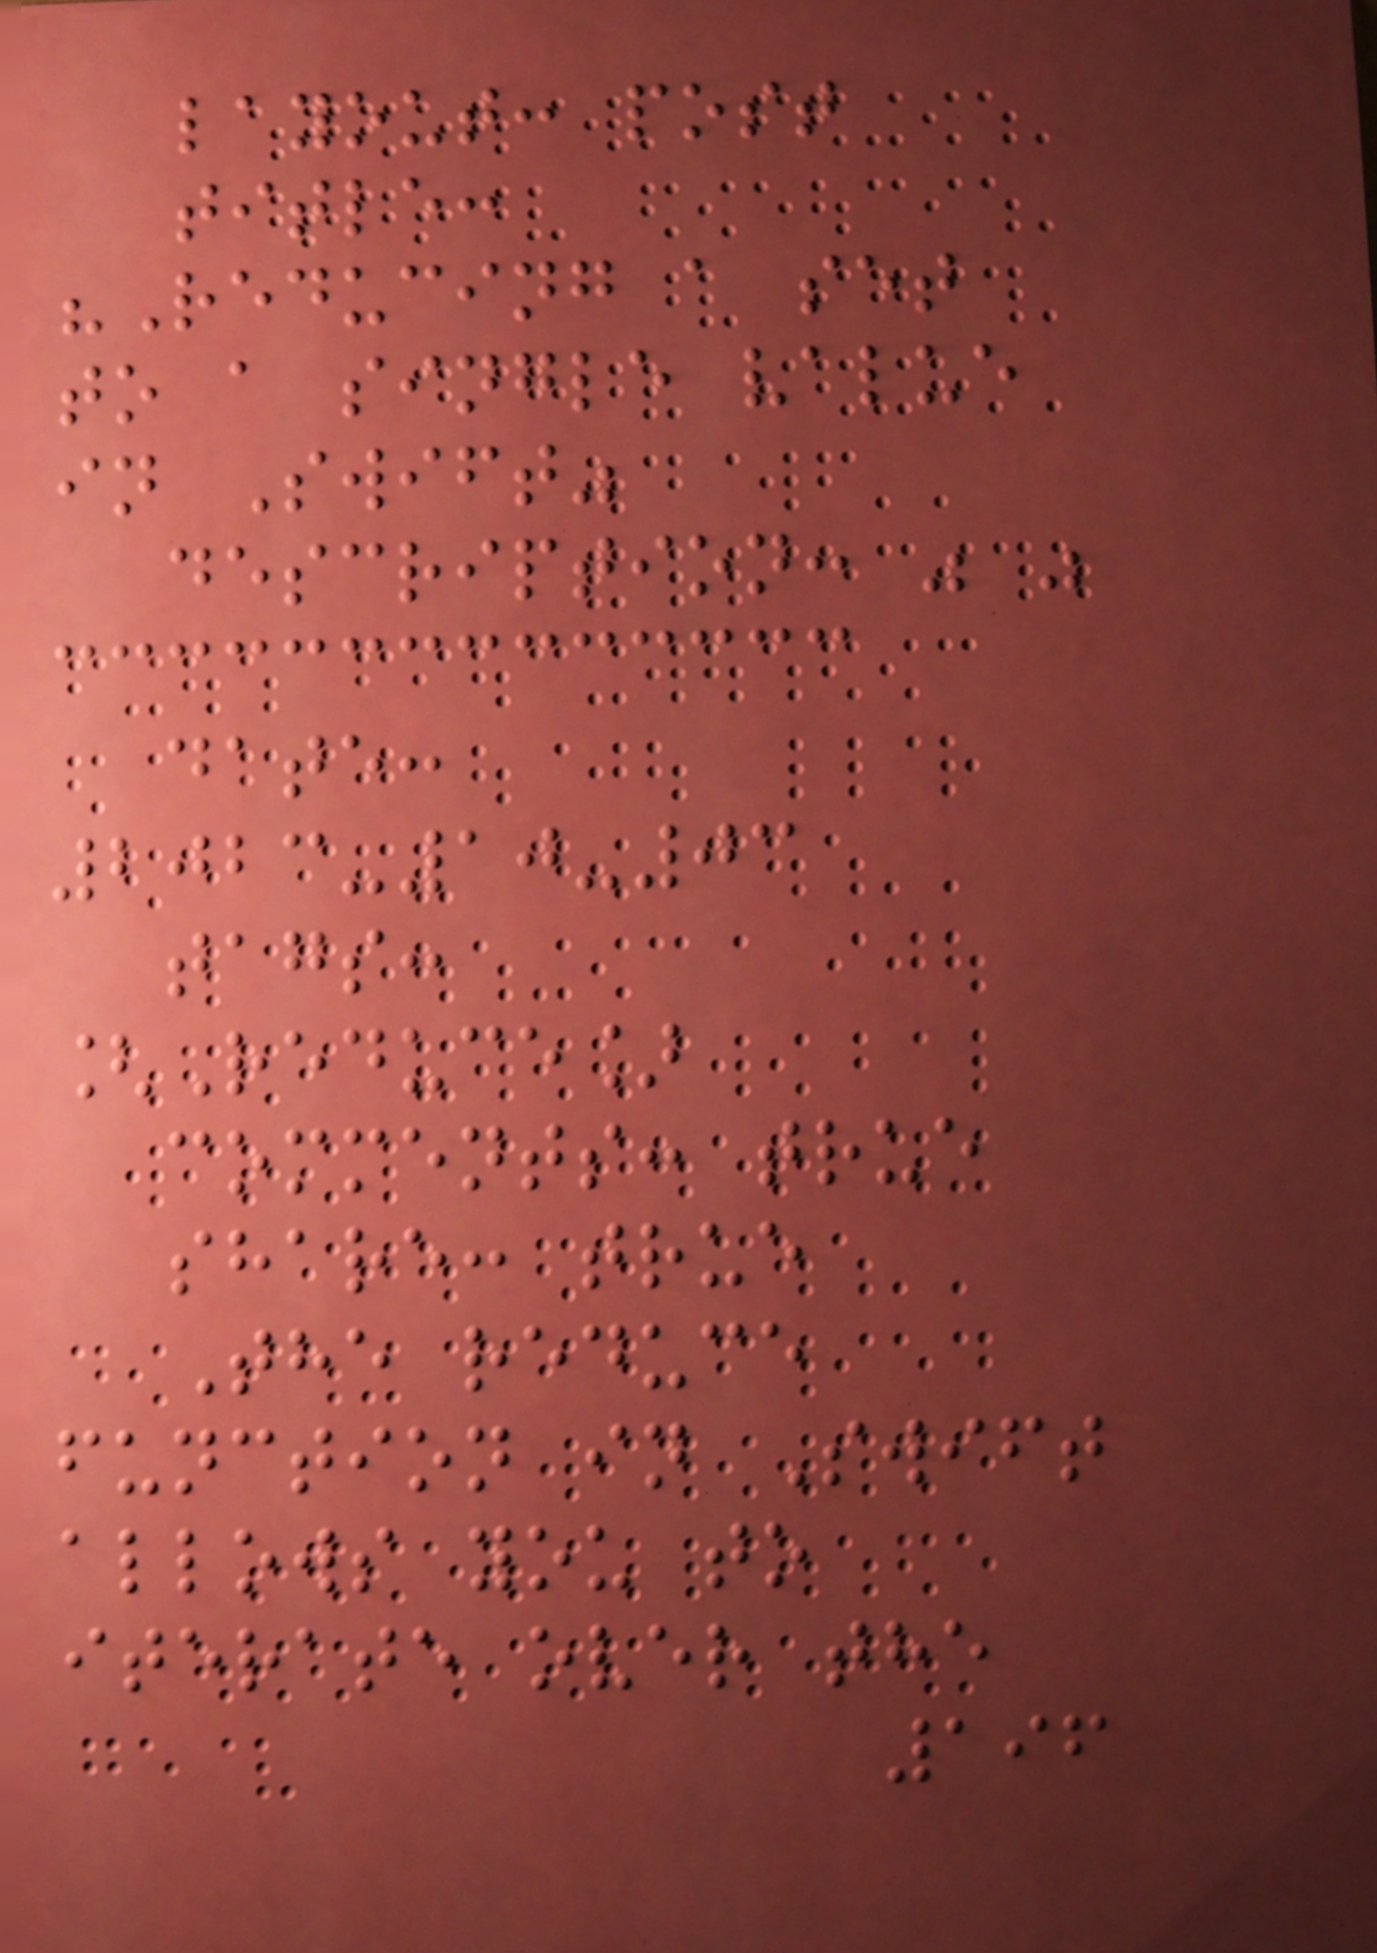layout: post
title:
"Reducing a set
to a single value
in Swift"
description: " "
date:
2023-10-03
tags:
[Reduce]
comments: true
share: true
The reduce
function in Swift
allows you to
iterate over the
196
